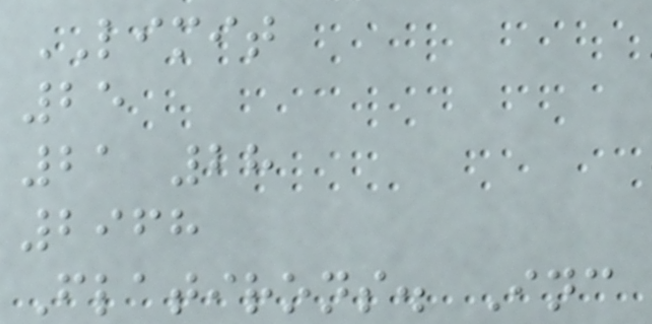LIMIT
25
21 28
2968
Flatirons. Inc
